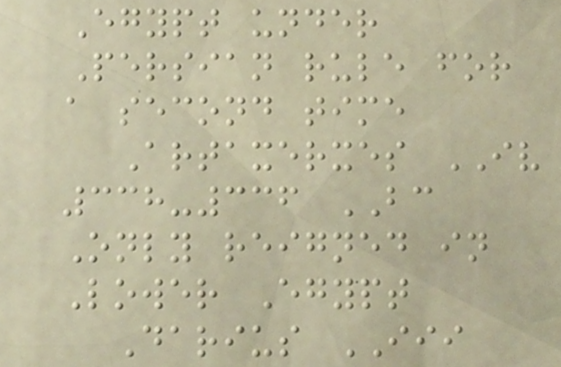Egypt under
Persian rule for
a second time
Artaxerxes IV
338-336 BC
Only reigned in
Lower Egypt
Darius III
